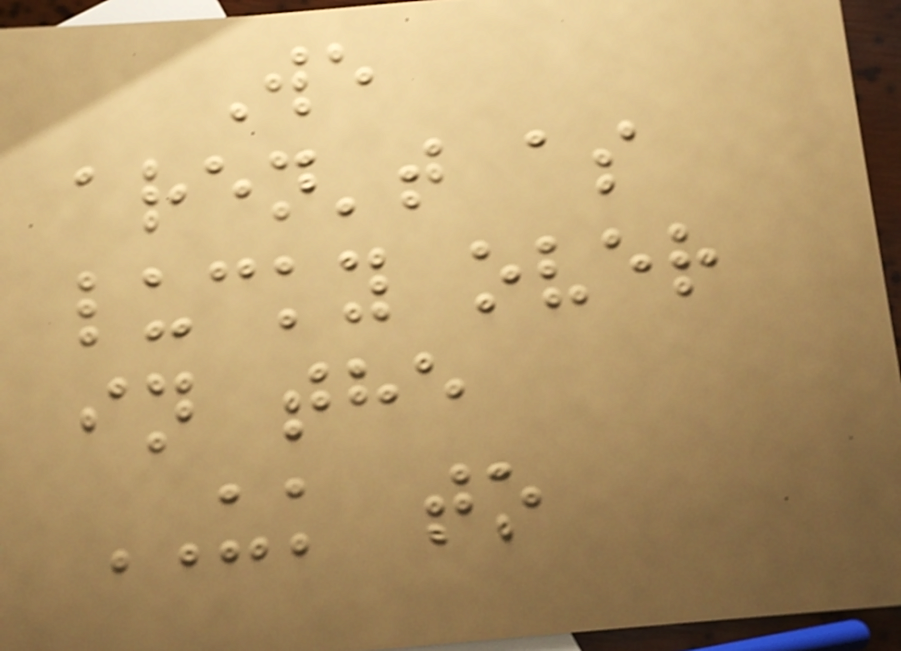We
aren't as
lucky over
in the
UK to
